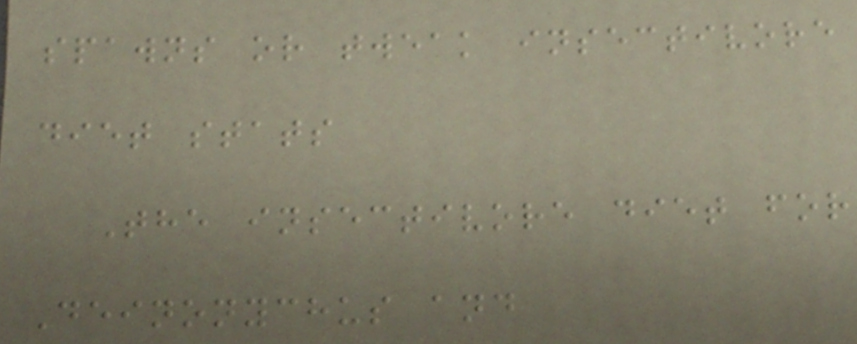spawns or tweak insectivore
diet stats
The insectivore diet for
Deinonychus and
